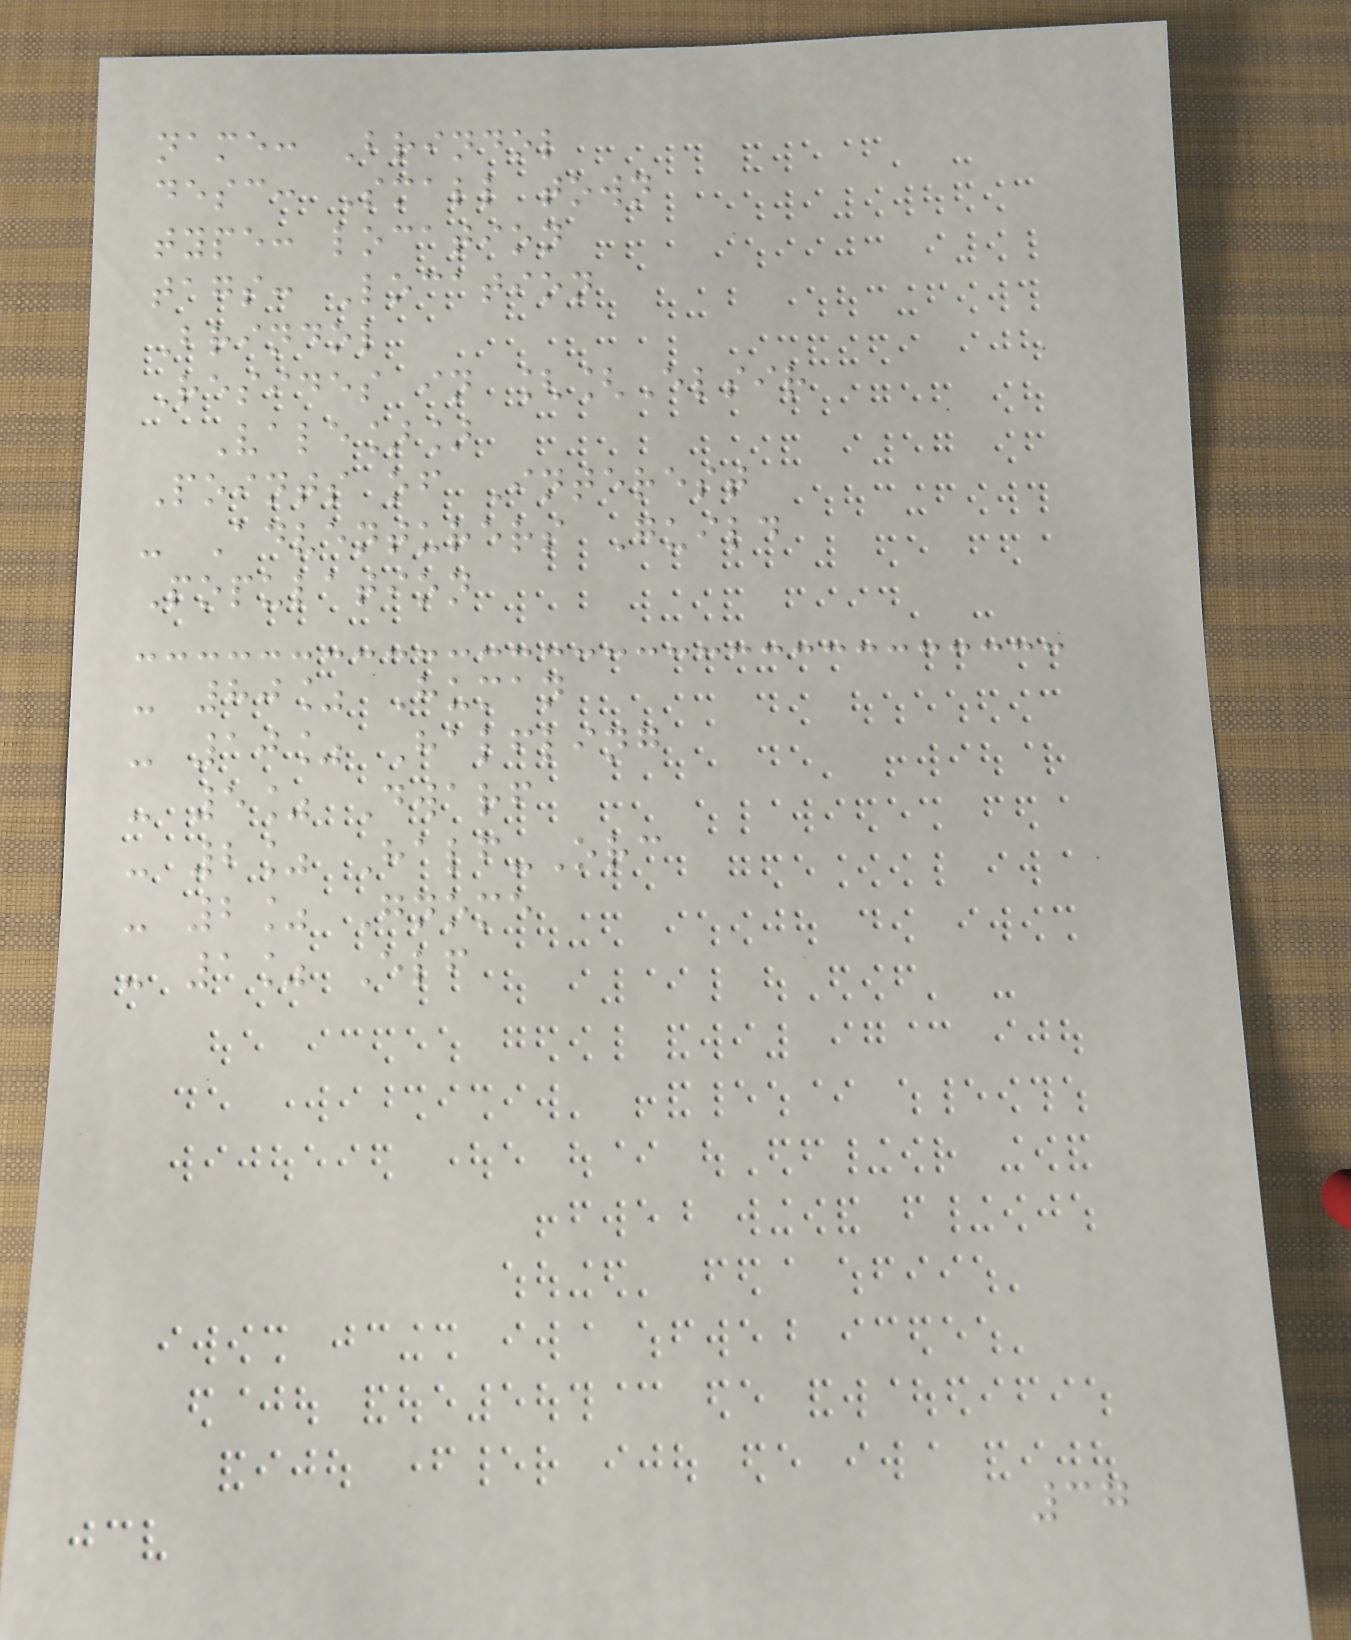name: Brindol
desc: Small town
type: location
tags: Location
Brindol
Resides in [[Elsir
Vale]]
Points of Interest
- Adventurers Guild
Population
- 80% Human
- 10% Halfling
- 5% Dwarf
- 2% Half-Orc
- 2% Gnome
- 1% Elf
37
